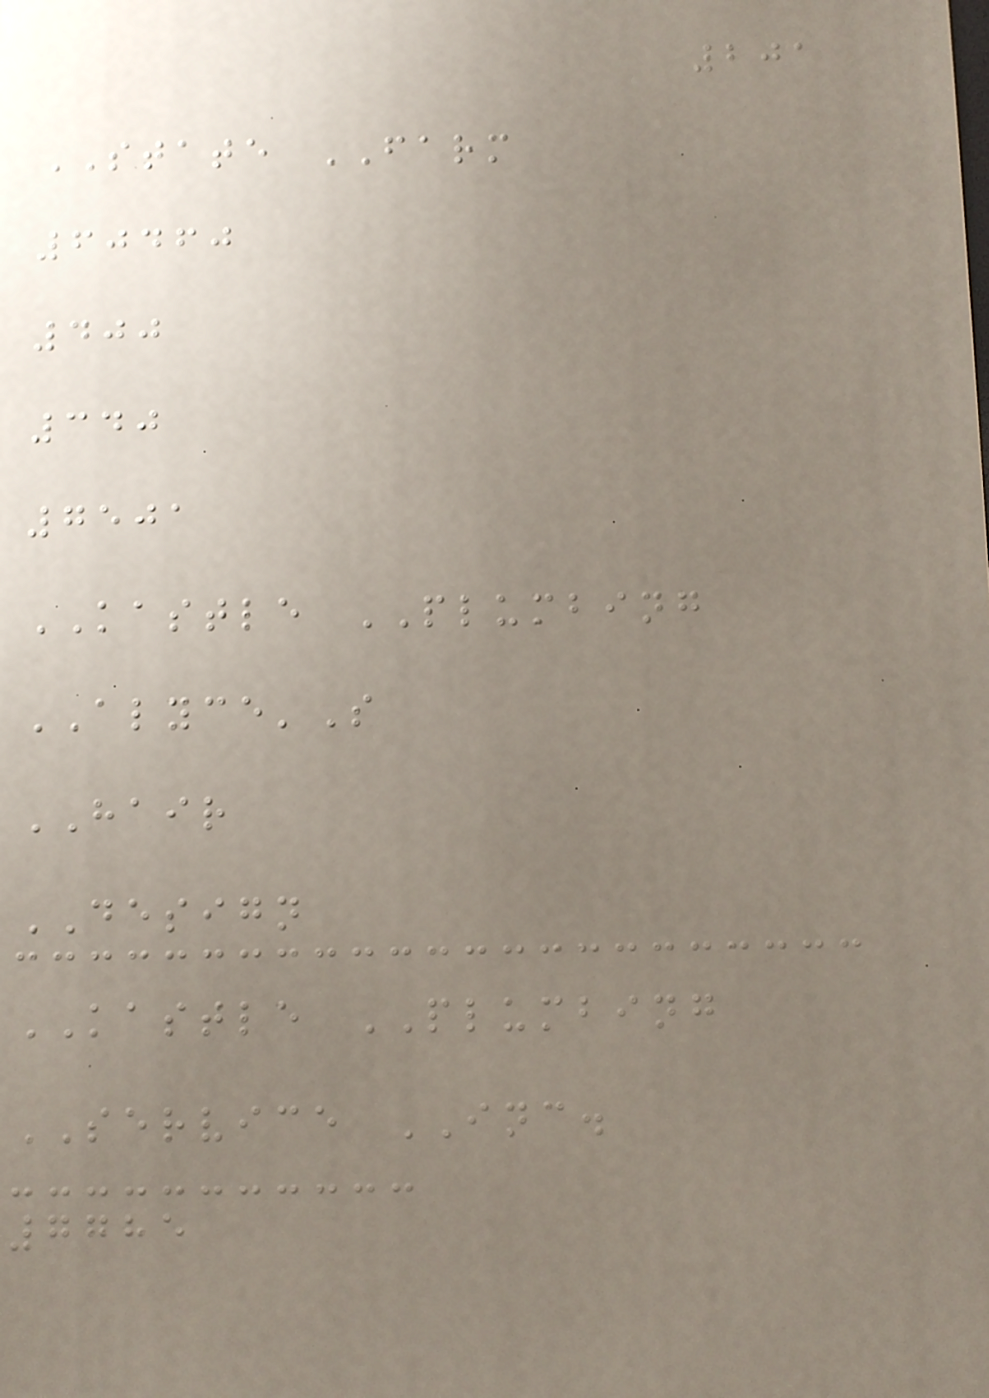201
STATE FARM
60460
400
340
7501
KASTLE PLUMBING
ALYCE'S
HAIR
DESIGN
KASTLE PLUMBING
SERVICE INC.
7785
